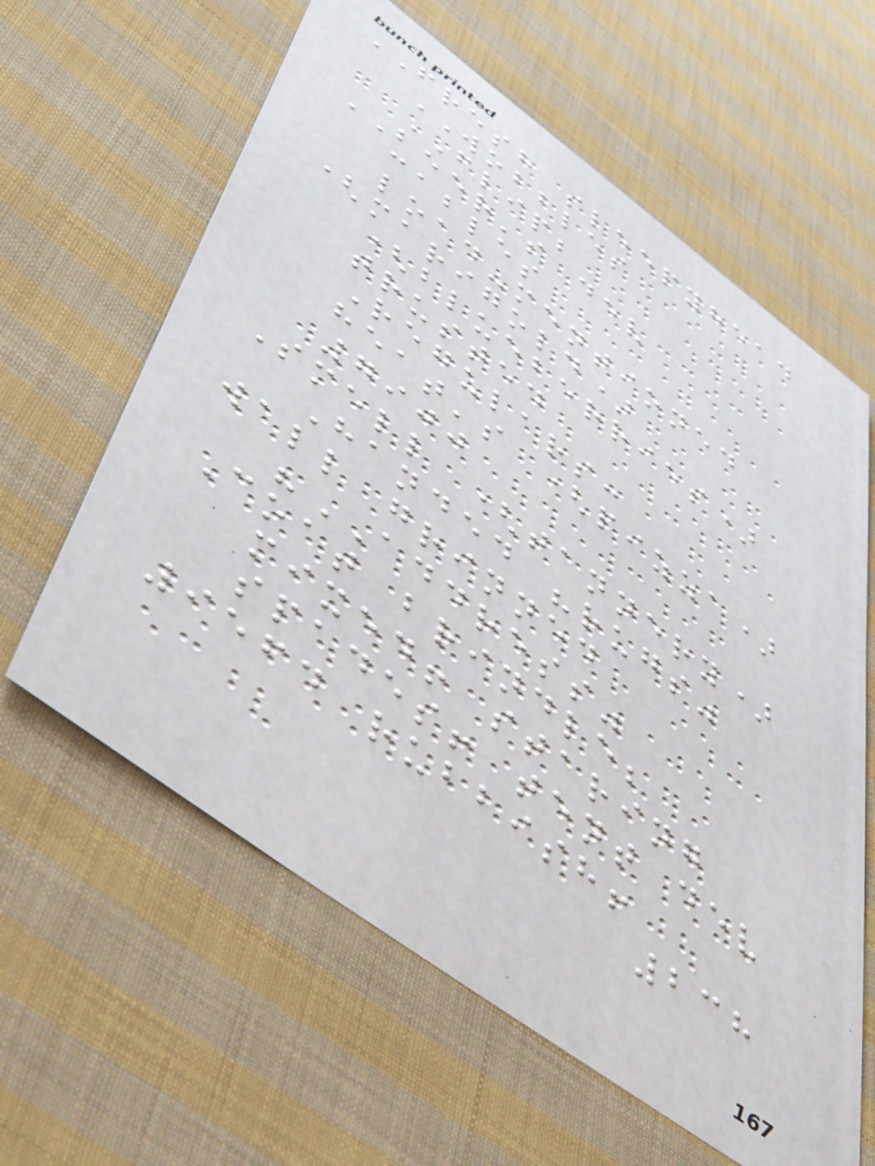FRESH sleepyhead
WOBBLES
FLIP;
BEER's dev
cables
load-mentioned
(marigold)
(blueberries)
trusted
Regulars:
heat's (pizza)
7900
Smell (tannery)
Handed "rugs"
wall grinned
"ADDRESS"
Coat brindle;
mixed! staring
spades! tent dev
9564 rubbish!
238
